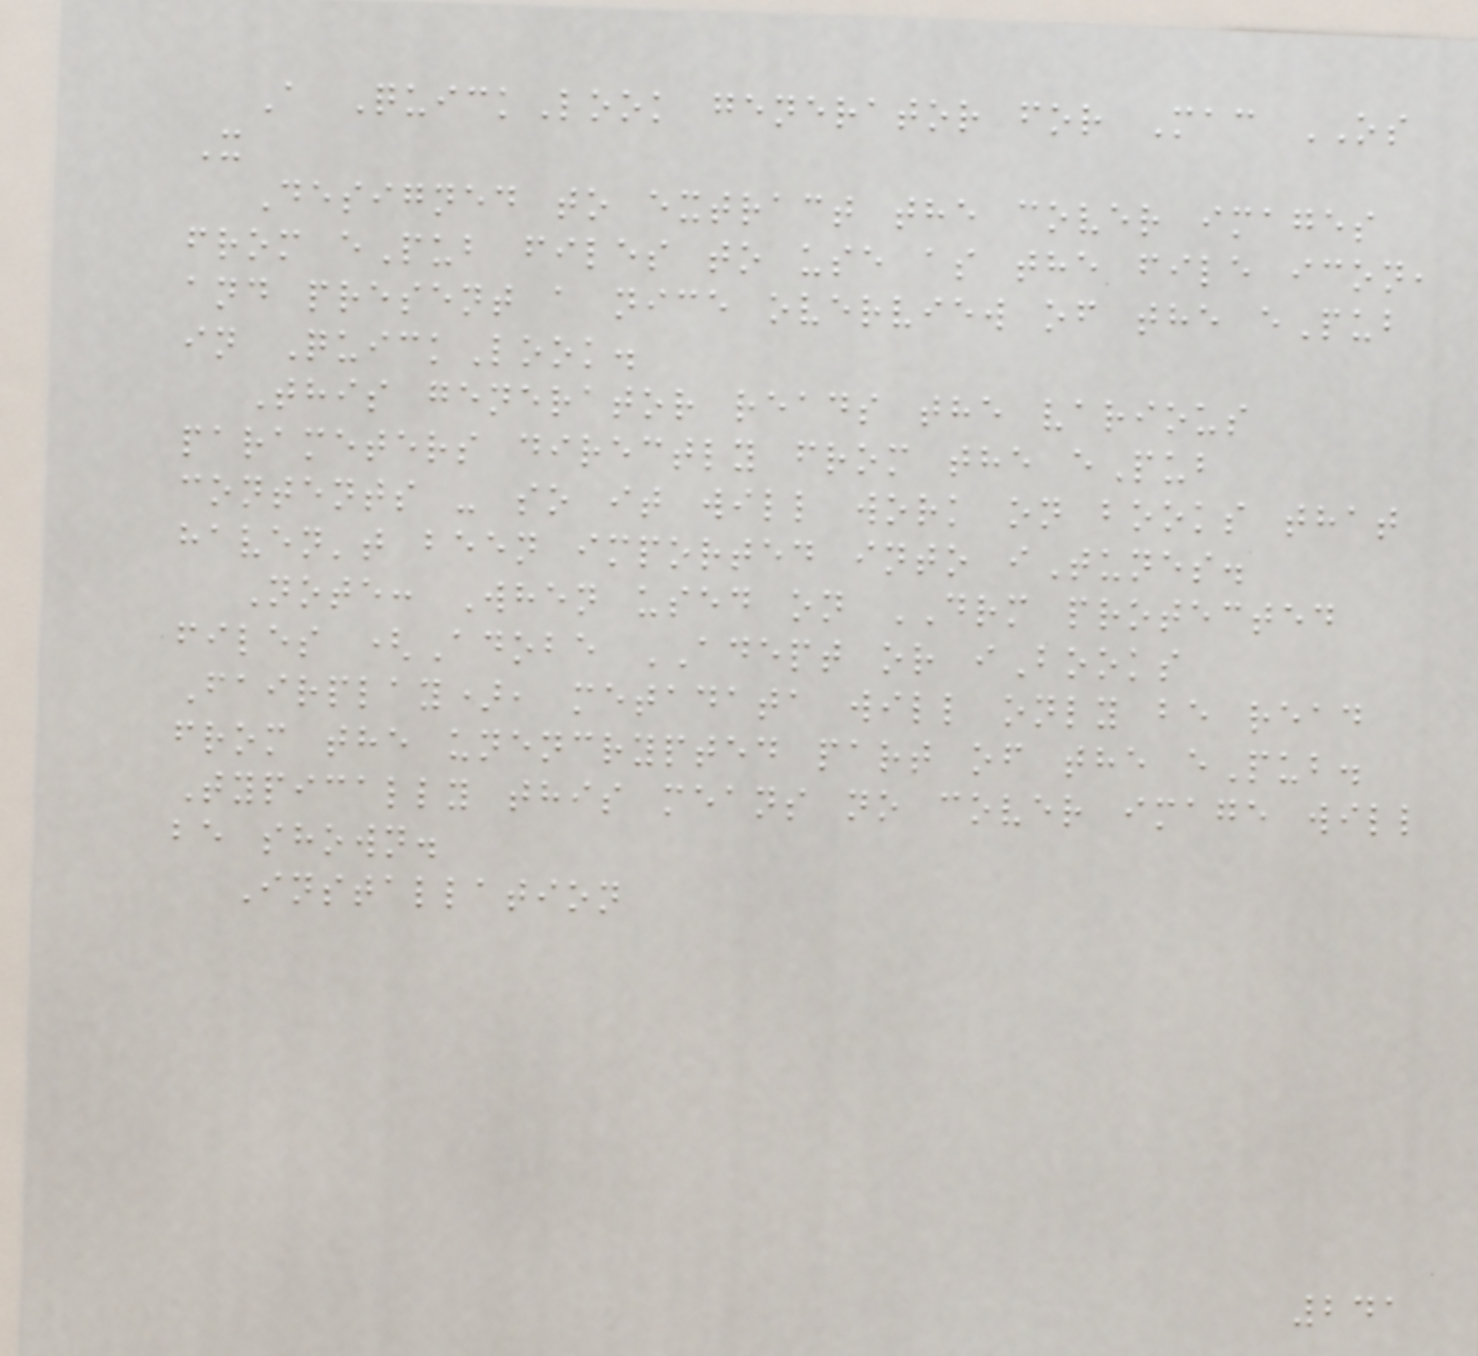A QuickLook generator for Mac OS
X
Designed to extract the cover images
from ePub files to use as the file icon,
and present a nice overview of the ePub
in QuickLook.
This generator reads the various
parameters directly from the ePub
contents - so it will work on books that
haven't been imported into iTunes.
Note: When used on DRM protected
files (Adobe ADEPT or iBooks
Fairplay), metadata will only be read
from the unencrypted part of the ePub.
Typically this means no cover image will
be shown.
Installation
241
